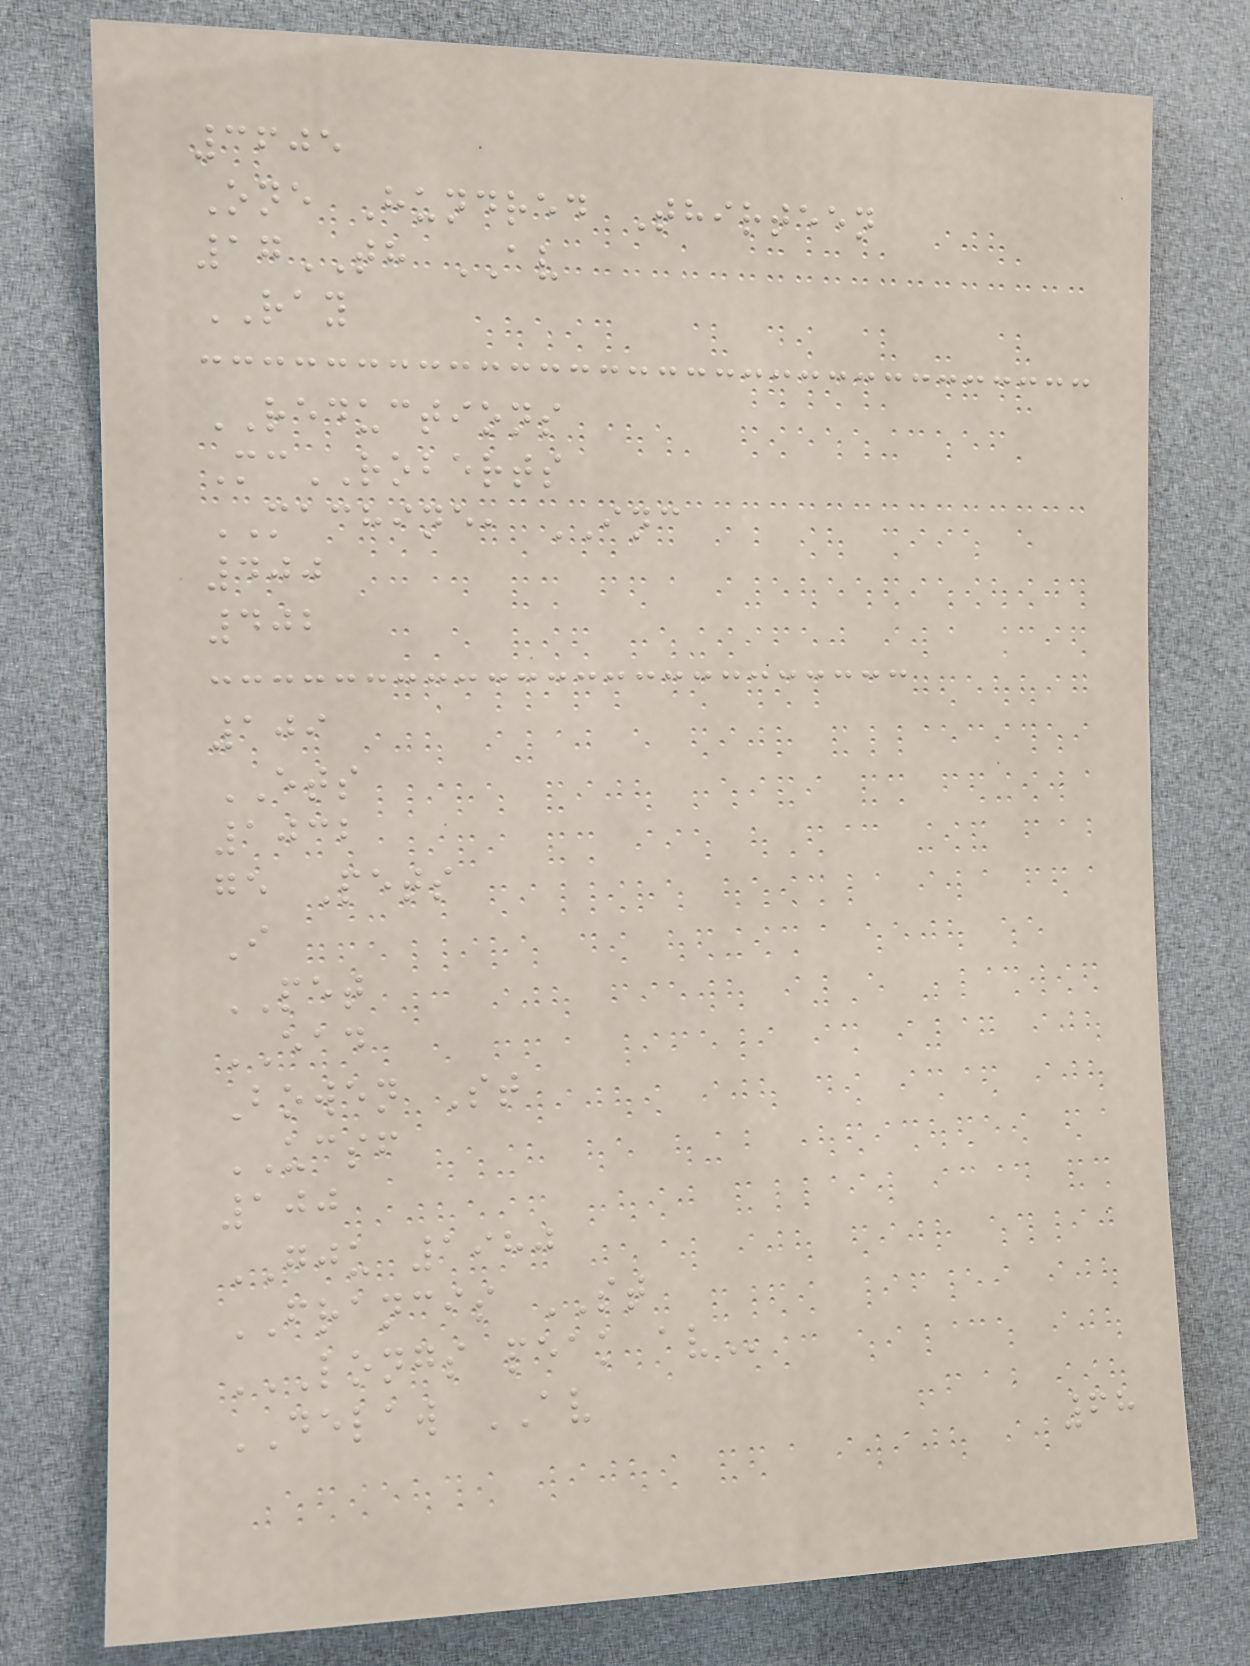3605
One Hundred Thirteen
17TH AV
RAY
REDUCTIONS
McROBERTS
MACHINE, INC
400
402
109
ETS
1032
ge Pets
I
PET
EAD
Bowen St
UCSF
100
GJU 1980
FRANCIS ST
LONGS PEAK AV
DELAW AV
68
